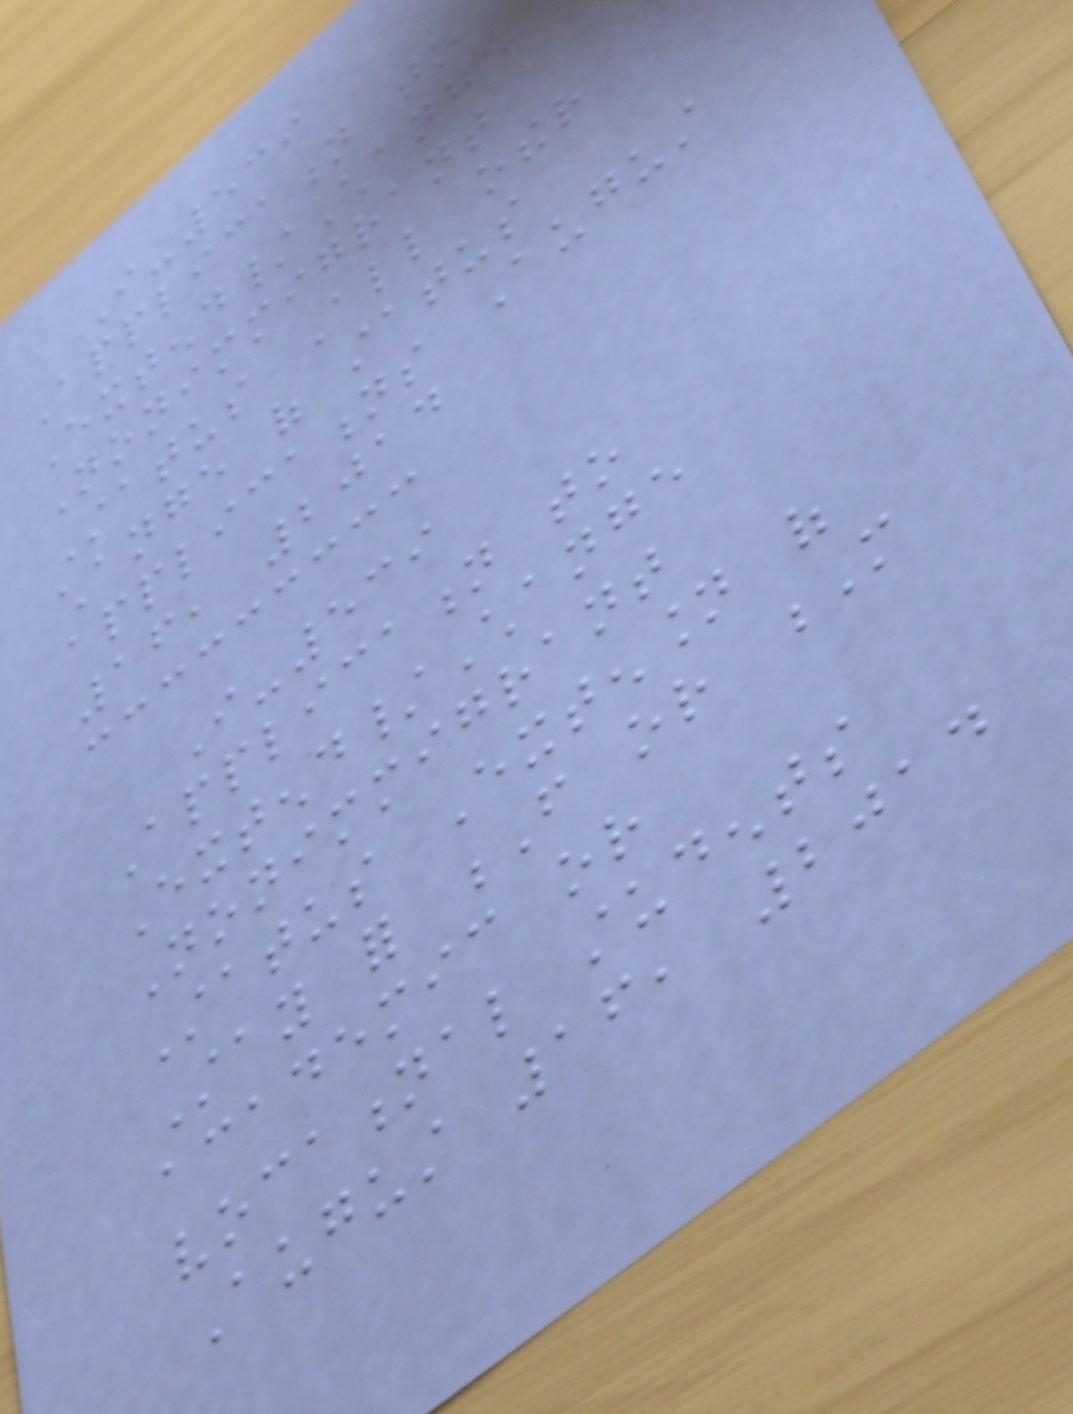I-539
Application to
Extend/Change
Nonimmigrant
Status All other
change of status
applications August
16, 2014
I-539
Application to
Extend/Change
Nonimmigrant
Status Extension of
Stay for F or M
academic or
vocational students
August 16, 2014
